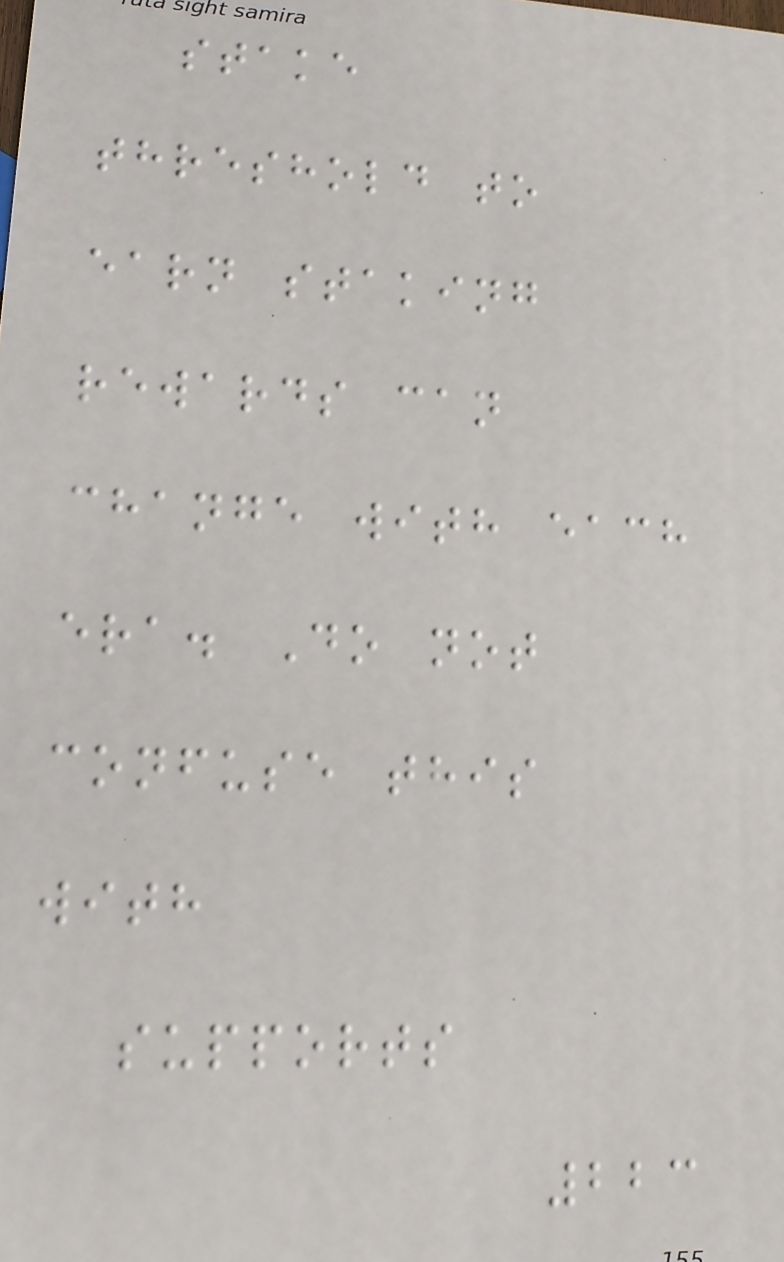stake
threshold to
earn staking
rewards can
change with each
era. Do not
confuse this
with
supports
223
